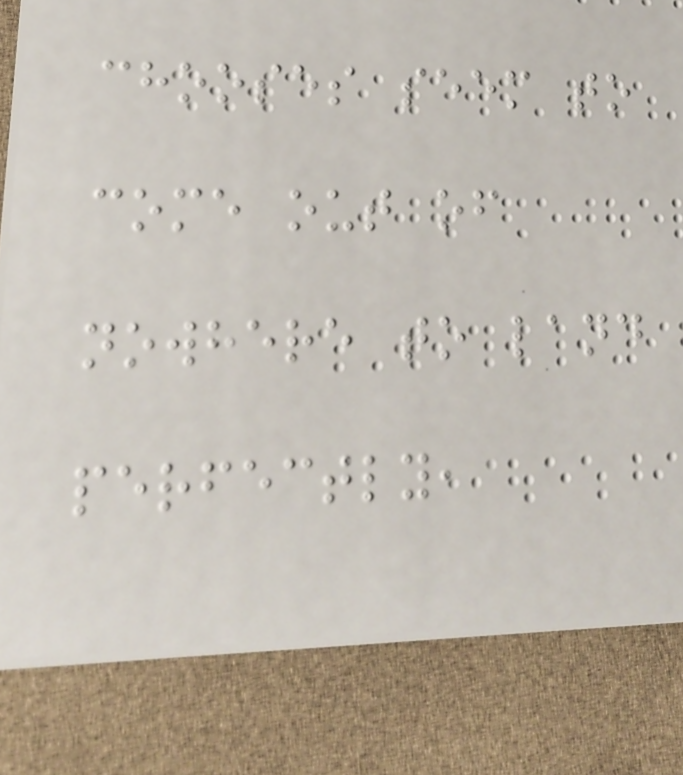chooses seem to
come out of
nowhere to land
perfectly,
